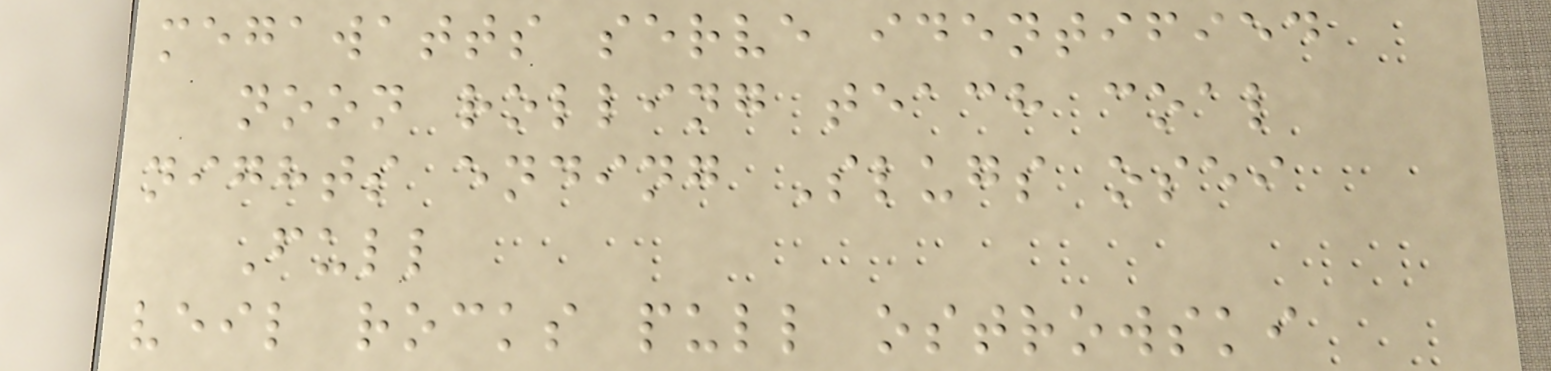megawatts serve identified
noon rolling teach coal
nights ending Slugs osei
Full
veil rocks pull ostrowski
